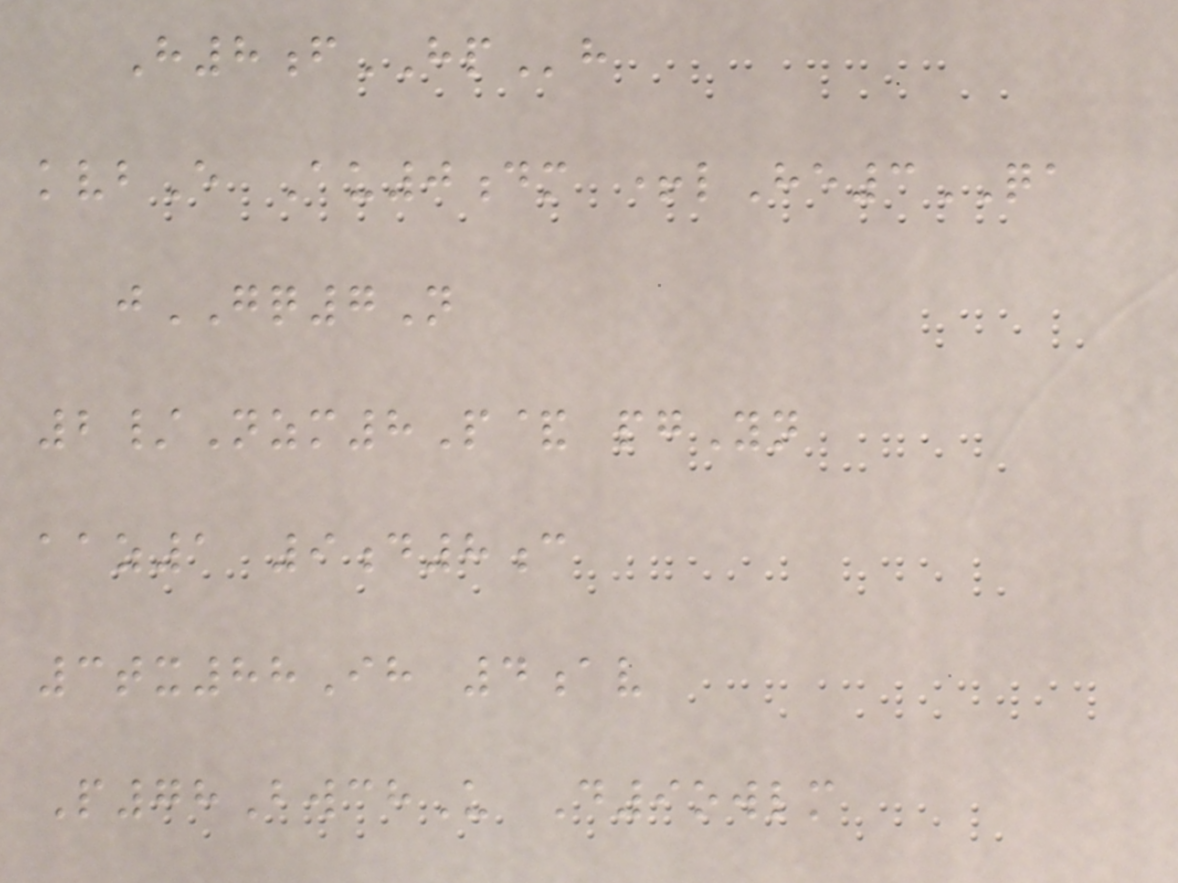H8fHPh
kvbE Au0dm +lHe3QA
jGQ7N
2/Nzm8P& pgYn
aaz1 9d8c
3tx88Ih 4av
P78BwchU D9owlm
